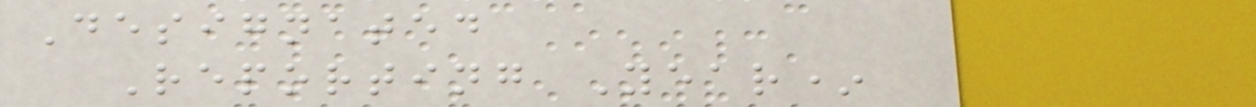Designated
Reporting Year*
